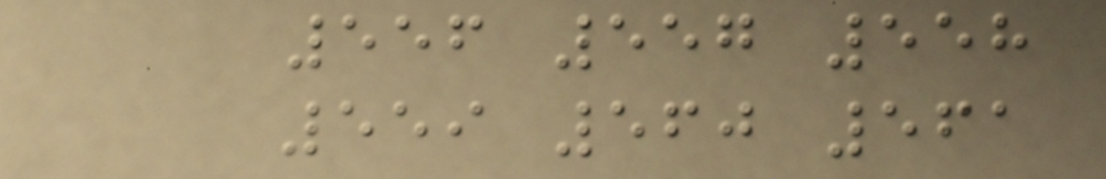556 557 558
559 560 561
